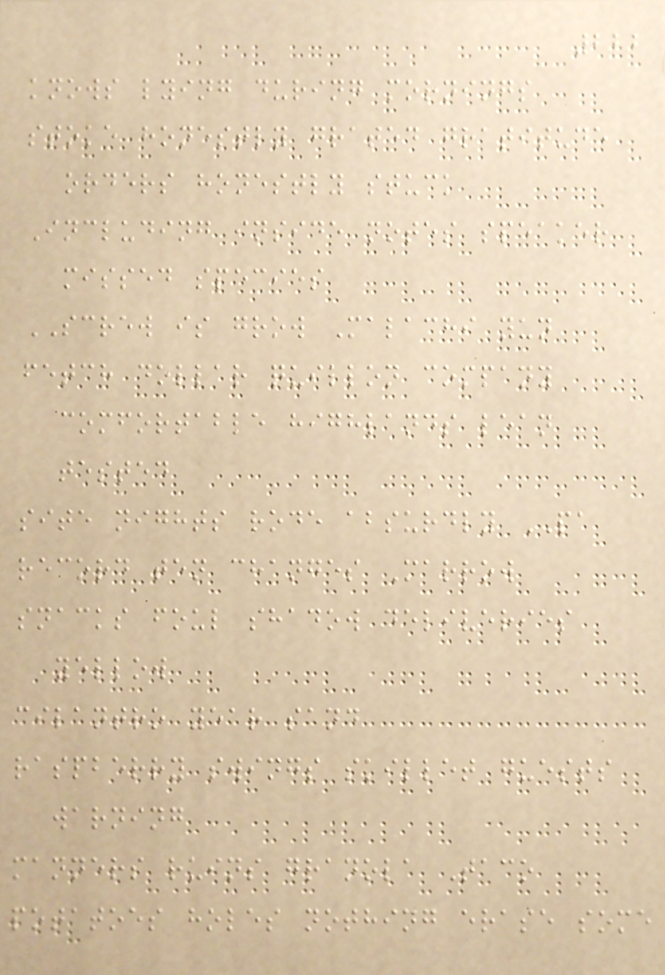222
knows lying during mornings
stoke honestly grated gratitude
orders honestly stuck
Including inside notes speaker
missed species
SCREW is grow Malachi yun
fetch dollar quillon company
comfortable highlands lean
tested
site nights rode absurdly PA
record ten changes Marrow
snacks foul shadow deliveries
yellow
cilantro year sand
raspberry swings skillet guests
warning
manners ruins granola Taco
potatoes holes nothing erase some
